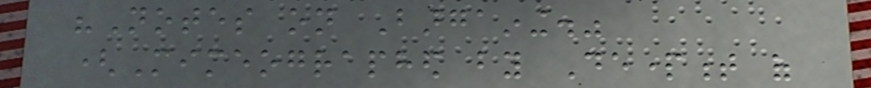"Notes on Bargaining."
(Mimeographed by Department of
